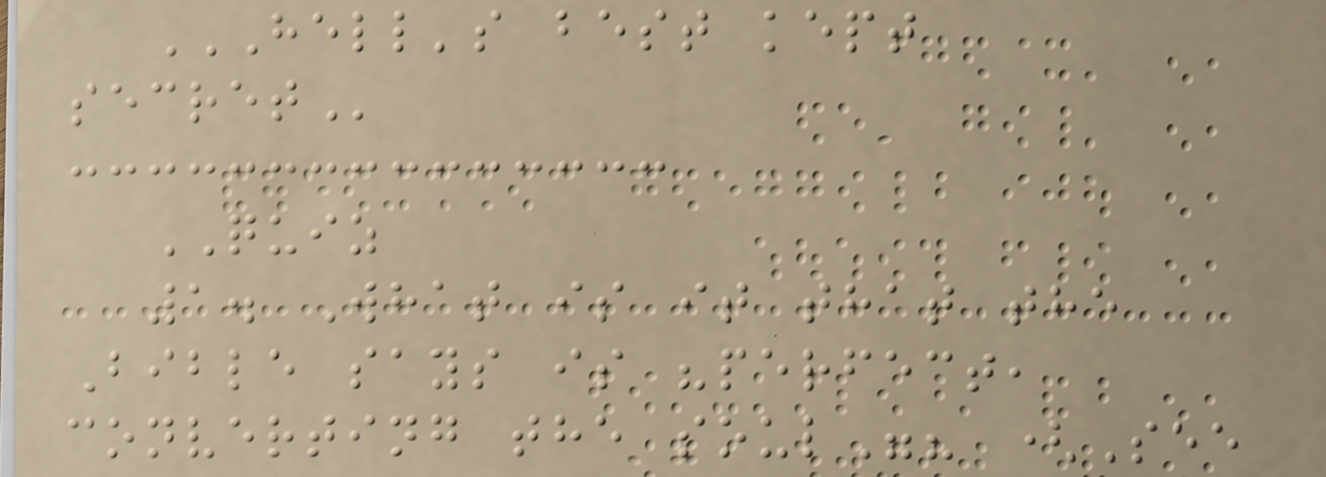HELL'S BEST KEPT
SECRET
QUIZ
1. What is it that the
Bible says is "perfect,
converting the soul"? (See
